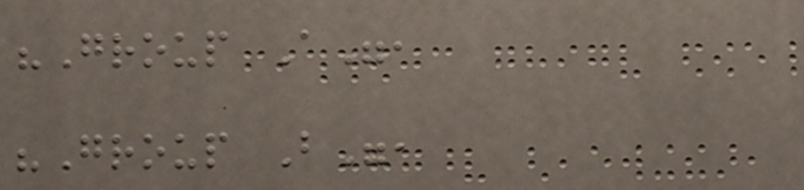"Group A",
"Group B",
